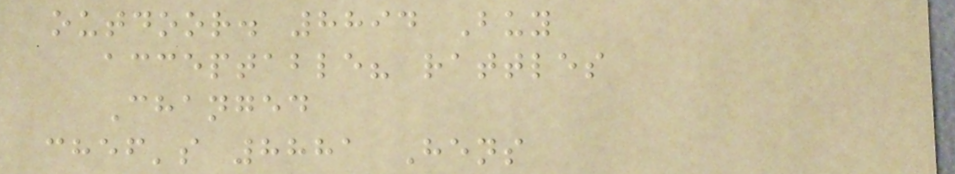outdoor. 8894 Buy
acceptable? rattles
Changed
chef's 8881 Hens
